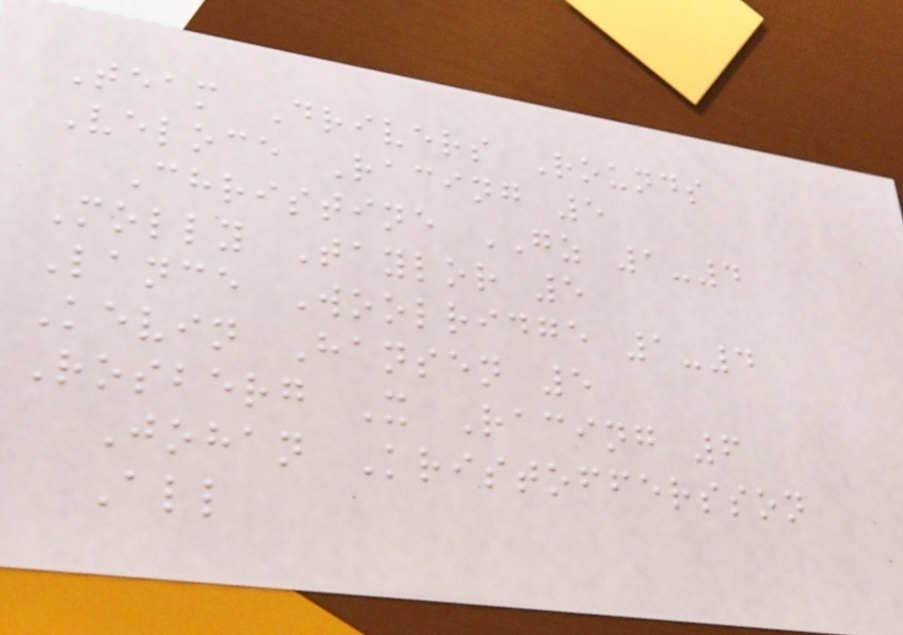Team Drivers Rounds
Veloce Racing 5
Christine GZ 1-4
Molly Taylor 5
Lance Woolridge 1-4
Kevin Hansen 5
Rosberg X Racing 6
Johan Kristoffersson
All
